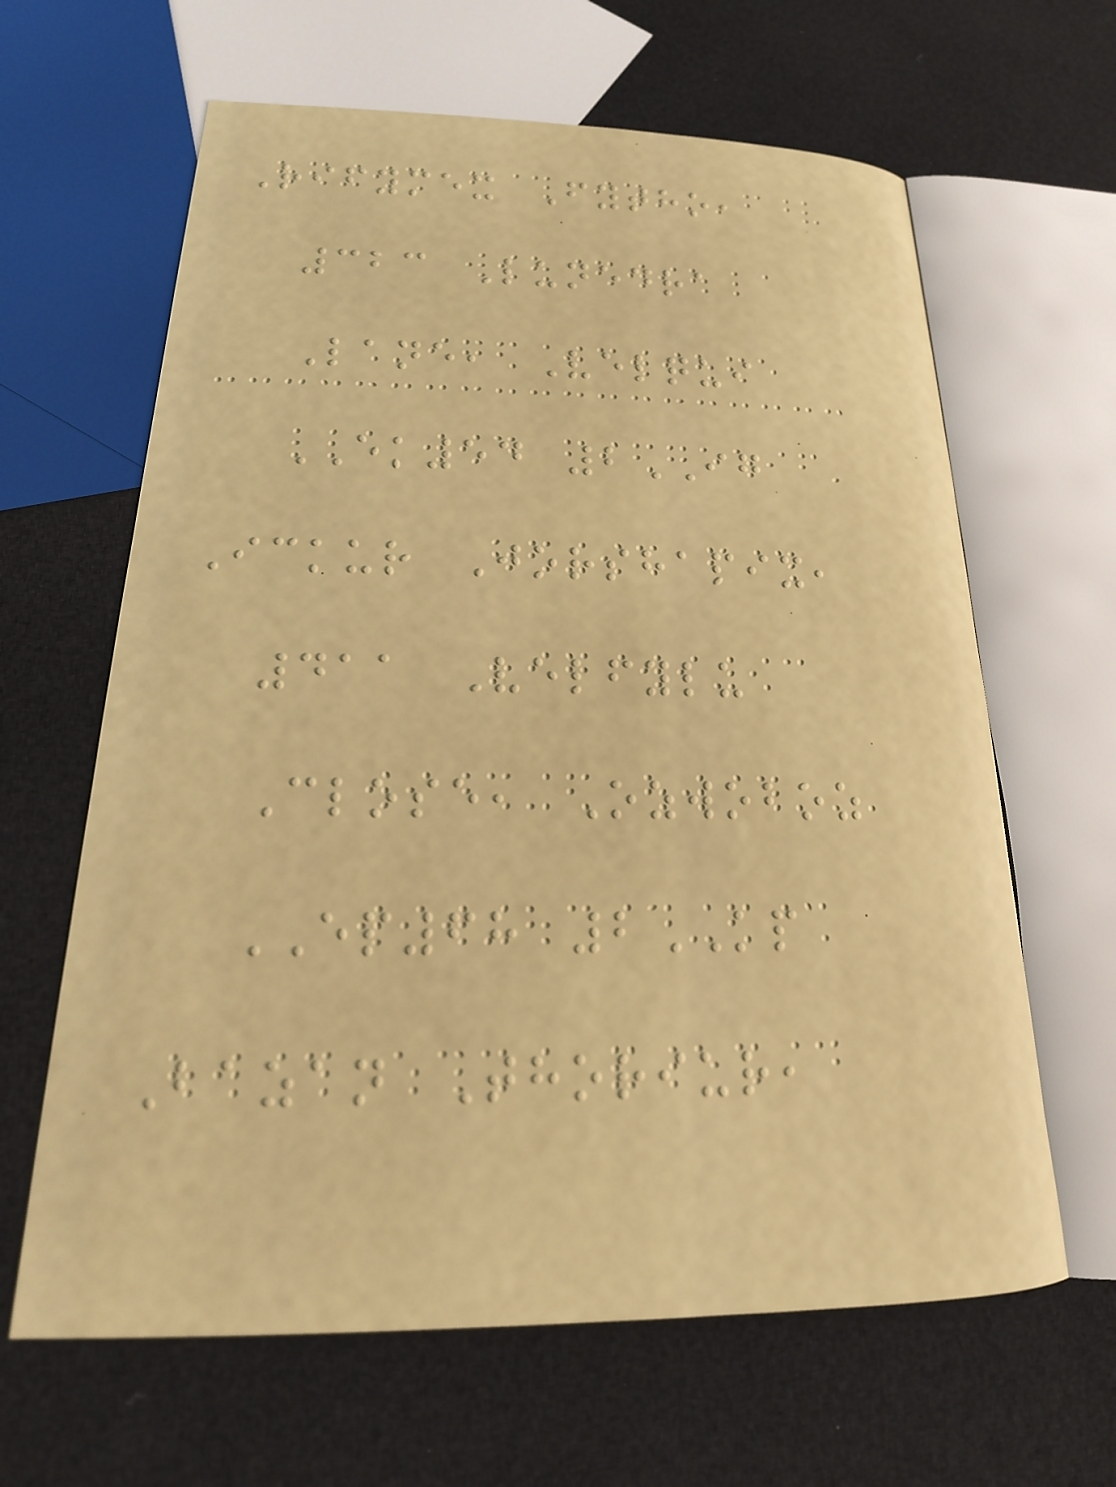Rifymex Fytho,
323 Lunedra
Lane, Velqui
EK54 2IG
Ickur Jorshapix,
411 Velfylu
Close, Ozwoboz
EP68 2KP
Bazan Thoriur,
